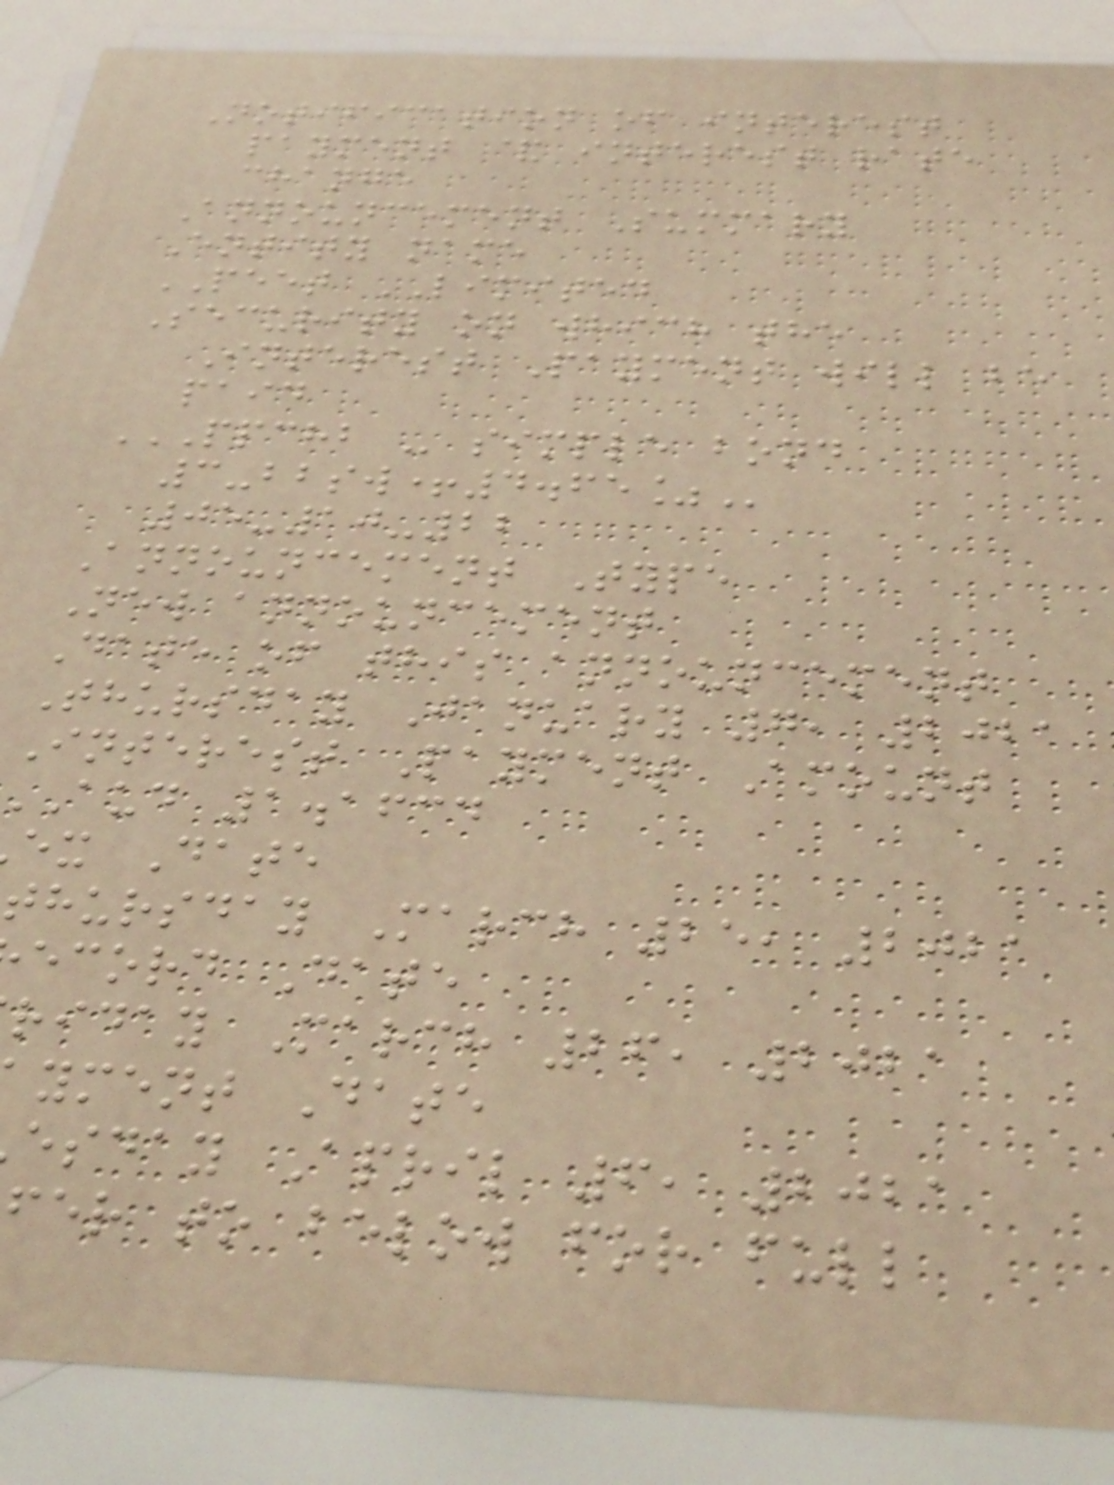Notification of interest
payment & interest rate
change
Announcement Summary
Entity name
PEET LIMITED
Security on which the
Interest Payment will be
paid
PPCHB - SIMPLE BOND
05-10-22
Announcement Type
New announcement
Date of this announcement
Thursday January 7, 2021
Interest Payment Amount
aud 1.1634
ex Date
thursday March 25, 2021
ecord Date
riday March 26, 2021
yment Date
esday April 6, 2021
fer to below for full
